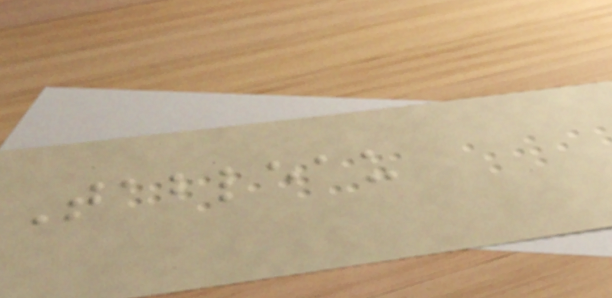Tableau
